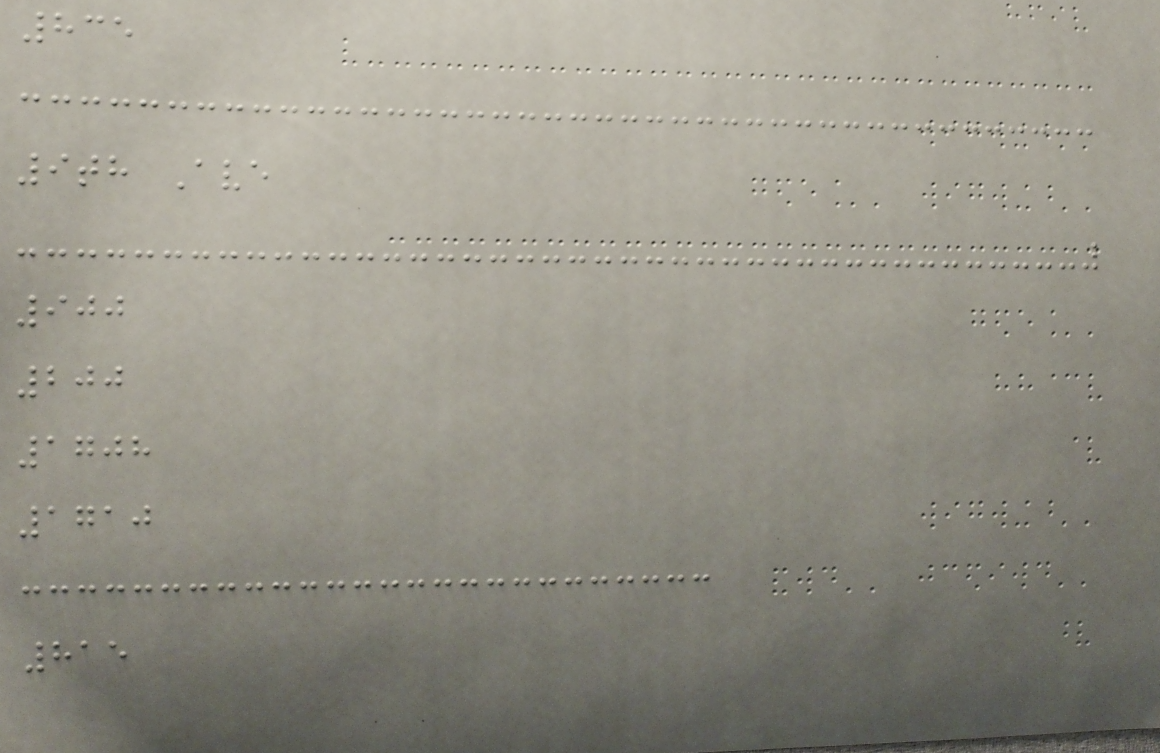835
9th Ave
900
200
1708
1710
815
